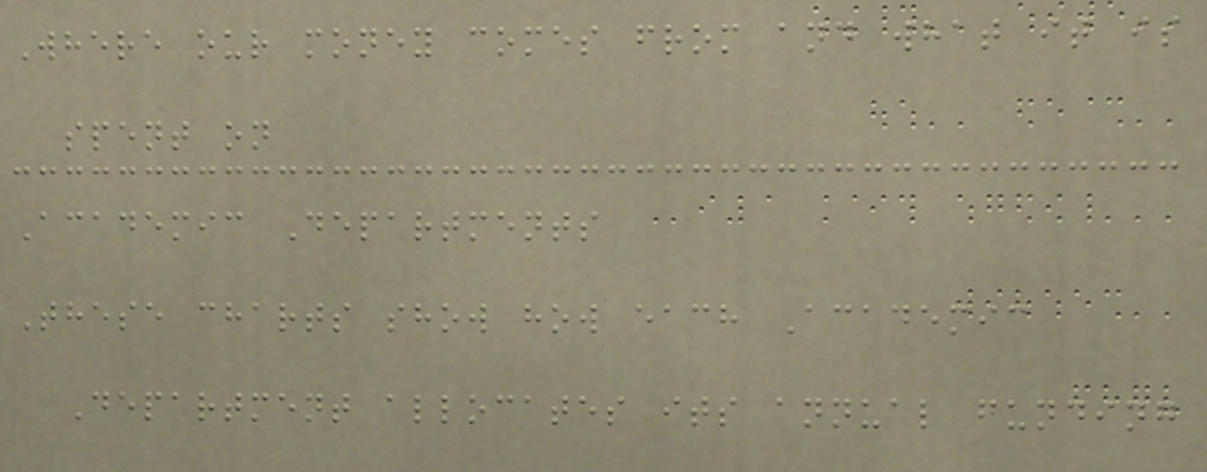Where our money comes from and what it is
spent on
Academic Departments
These charts show how each Academic
Department allocates its annual funding
